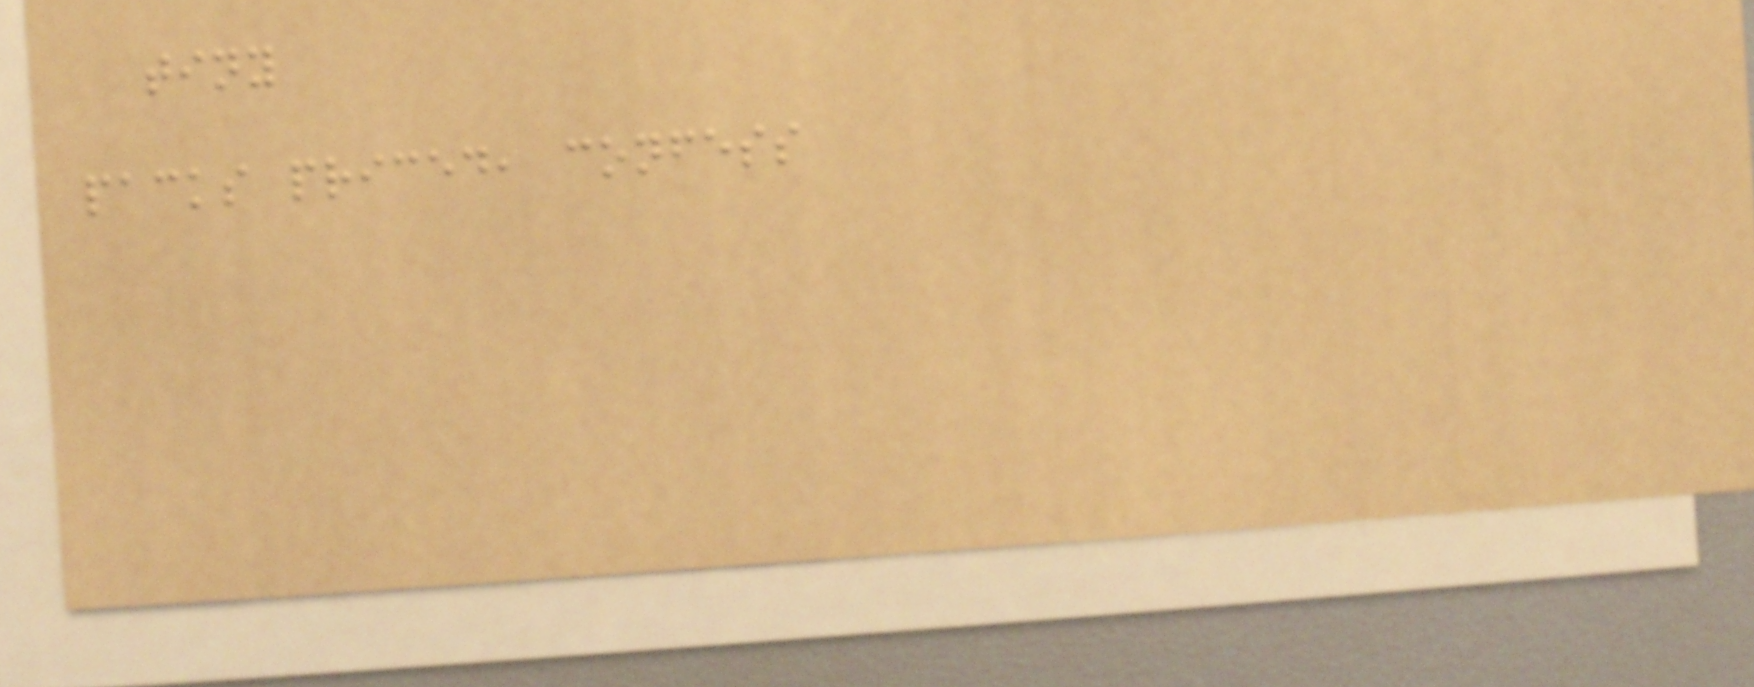tiny
packs priced, confess
